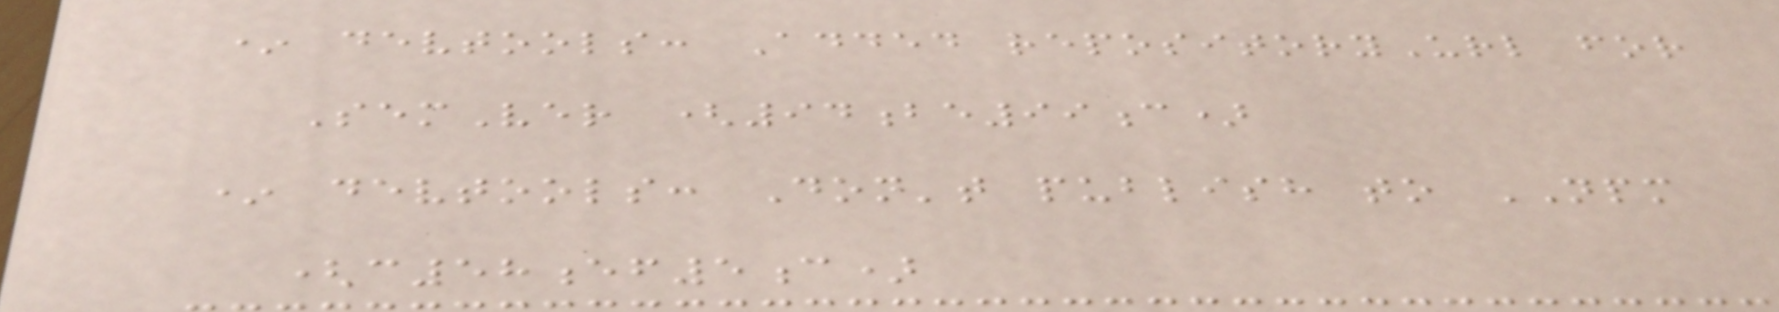* devtools: Added repositoryUrl for
SemVer (94be99c)
* devtools: Don't publish to NPM
(c58ef5c)
